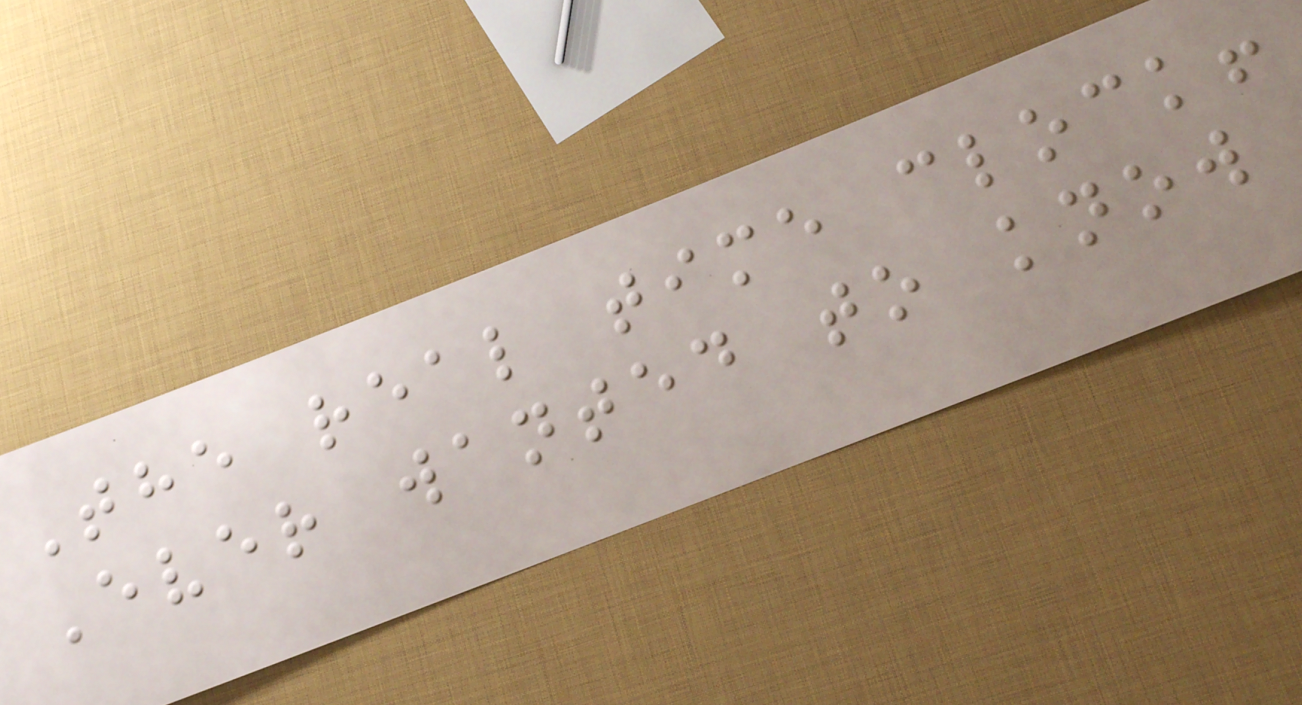The real time clock!
Ever wanted to know
